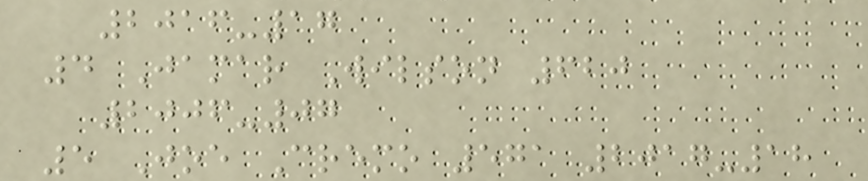2016-17
4 Jamar Wilson 620
2006-07
5 Joe Cremo 571 2017-18
